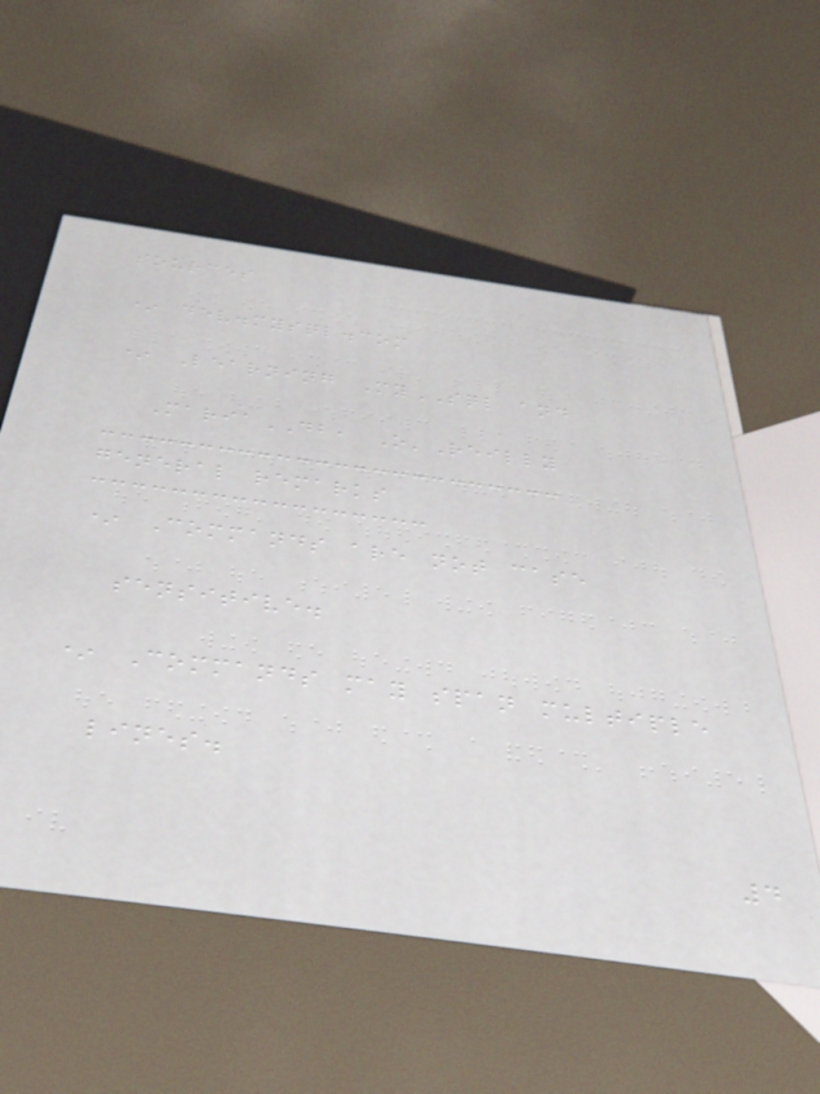sources
* dev.mysql.com
* Learning MySQL and
MariaDB, O'Reilly
general remarks
* Commands are not case
sensitive.
* Commands may span multiple
lines.
4
